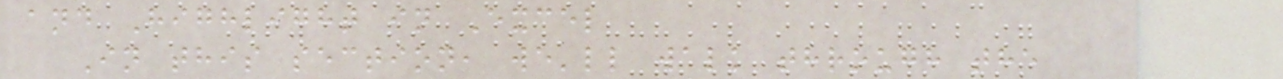and Highlight in Excel
In this section, we'll walk through the
